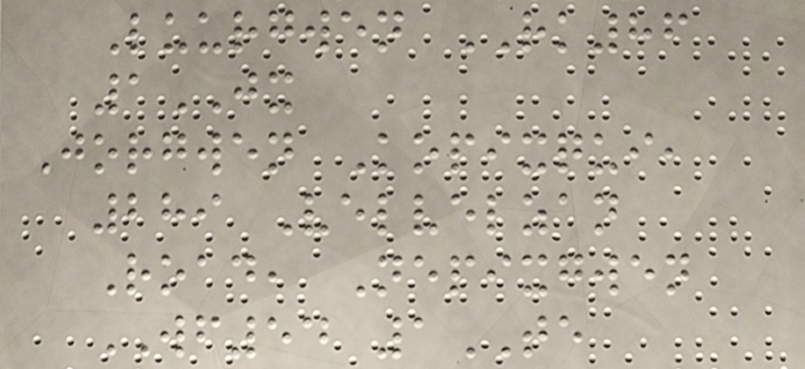Luurgwen RK86
1JX
Jorgwen Kopixqui,
289 Velvelzan
Road, Nepixgwen
WF54 1TE
